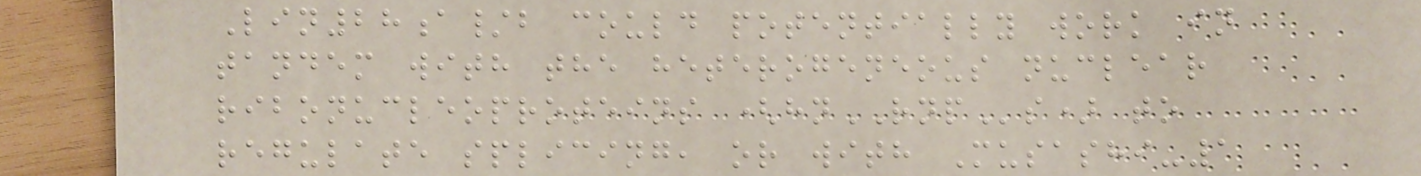Lin28a/b could potentially work in
tandem with the heterogeneous nuclear
ribonucleoproteins (hnRNPs) to
regulate splicing, or with Musashi-1
